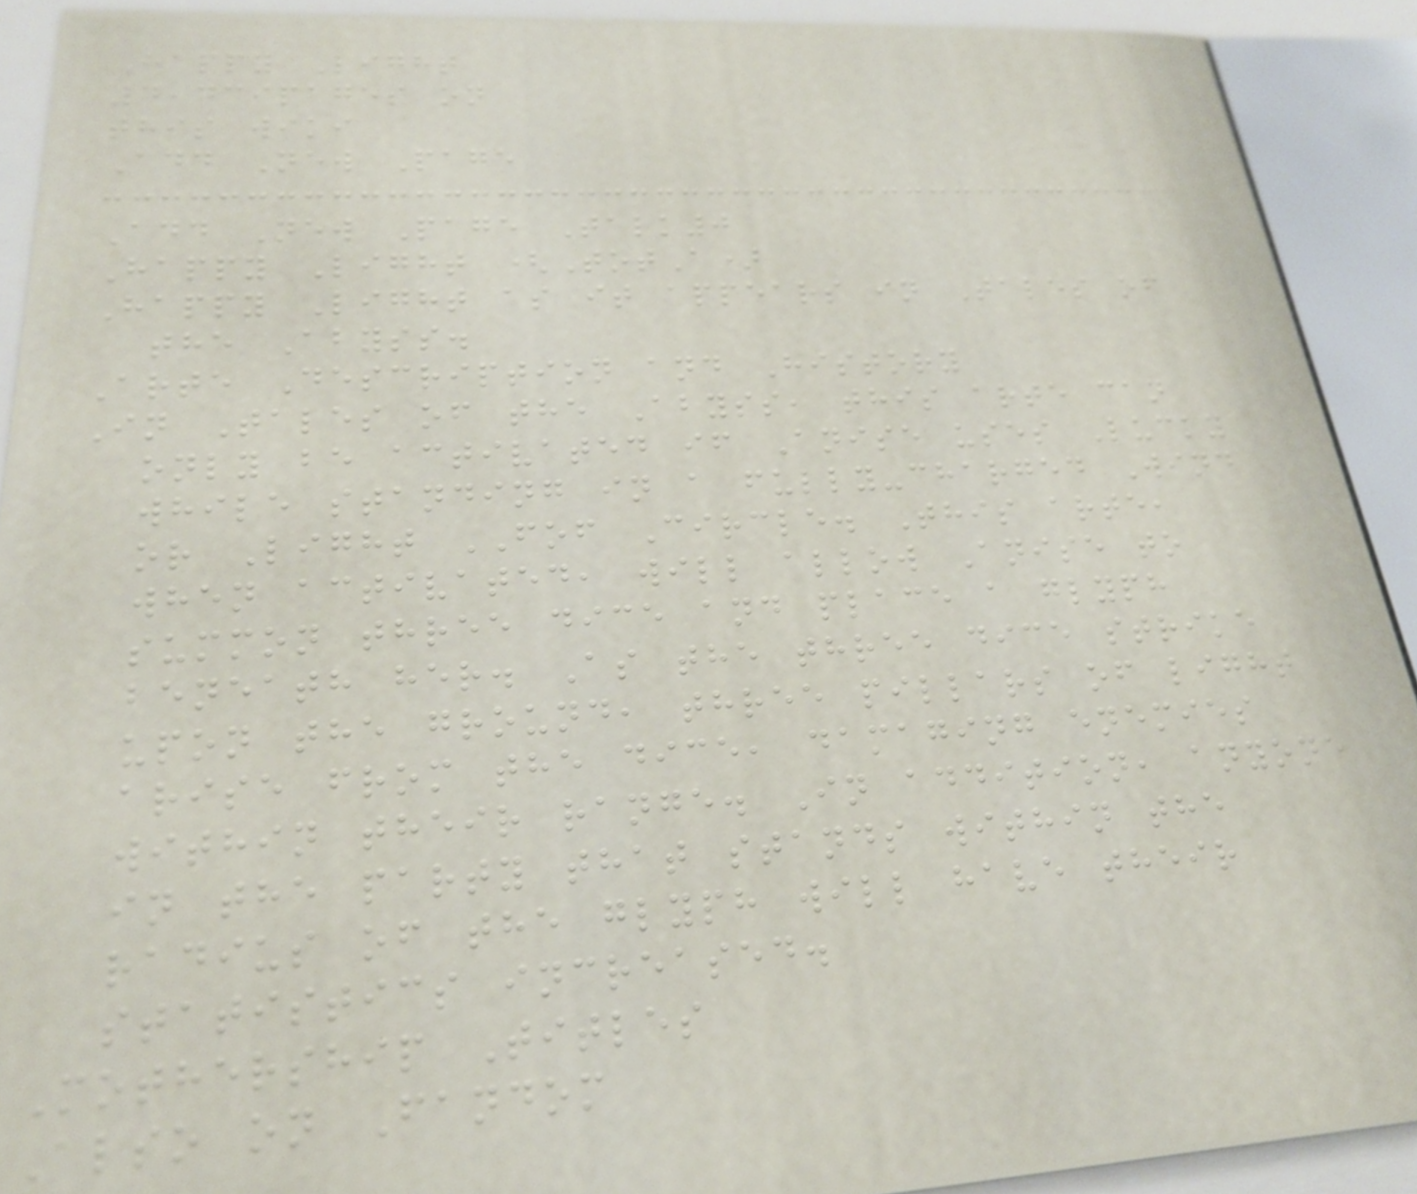Happy Light
4,439pages on
this wiki
Add New Page
Add New Page Talk0
Happy Light (TotA)
Happy Light as it appears in Tales of
the Abyss.
Arte Description and History
In Tales of the Abyss, this arte can
only be activated if Anise uses Lucky
while standing in a fully-charged Wind
or Light FOF Circle. This arte,
when activated, will allow Anise to
summon three dice and place a glyph
beneath her. As the three dice strike
upon the ground, three pillars of light
arise from the dice, damaging enemies
within their range. In addition, anyone
in the party that stands within the
radius of the glyph will have their
statistics increased.
Mothership Titles
Also on Fandom
